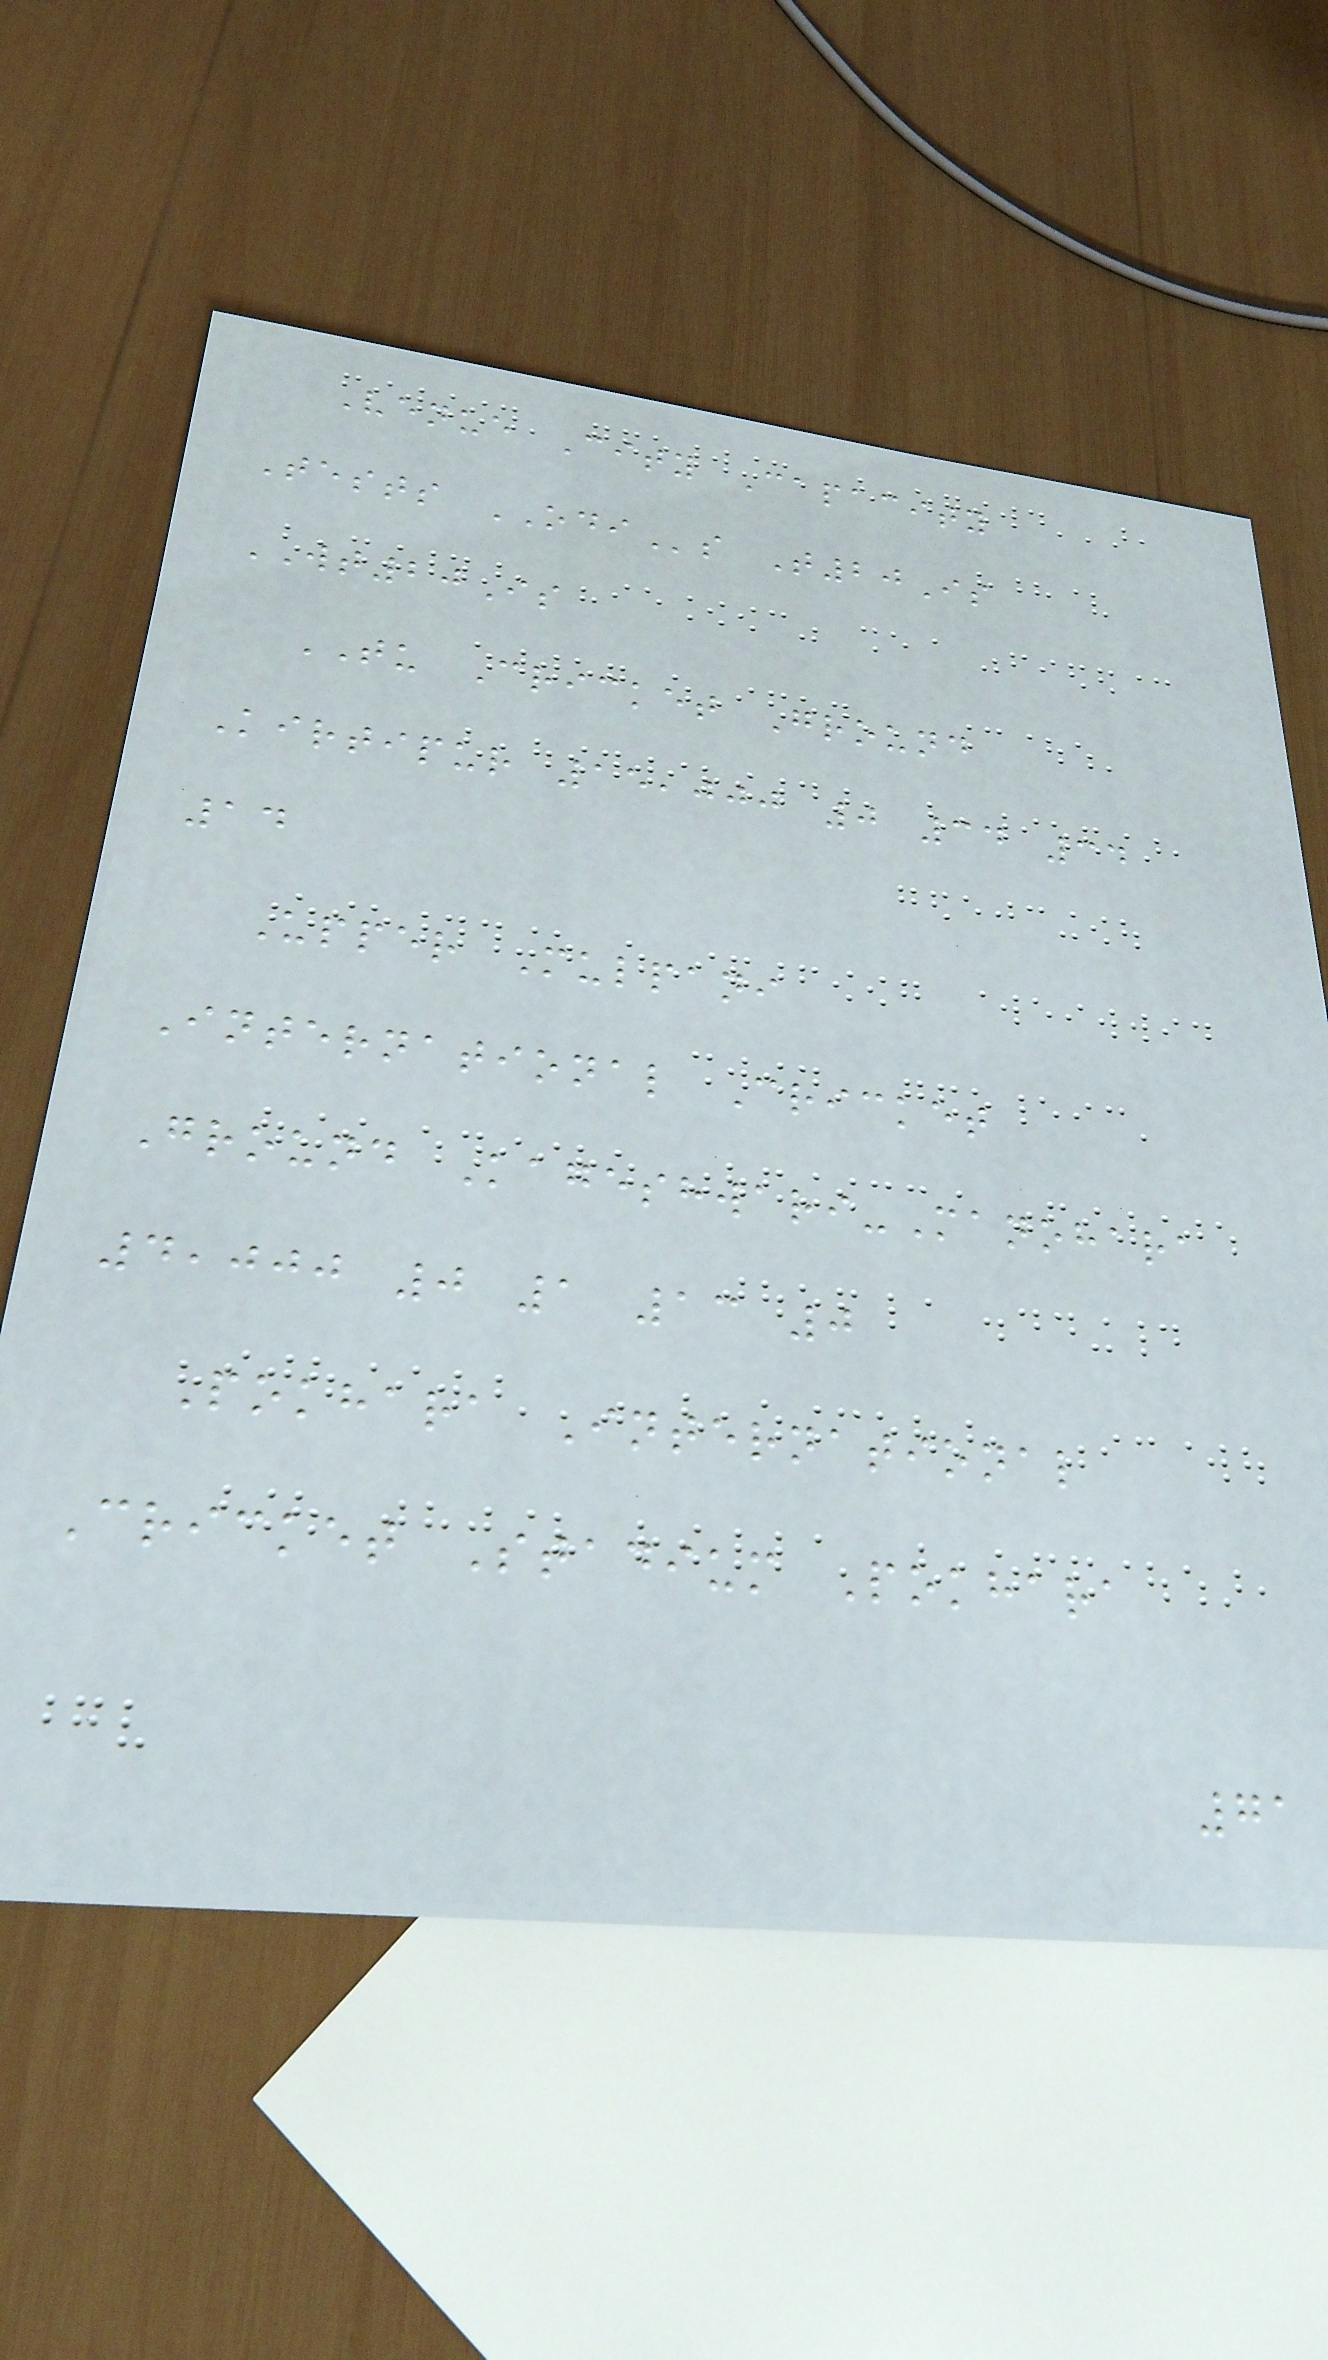Venue City Capacity
Tests ODIs T20Is
WT20Is
TU Cricket Ground
Kirtipur 15,000 0 34 34
14
Upper Mulpani
International Cricket
Ground Kageshwari-Manohara
4,000 0 1 13 0
Pokhara International
Cricket Stadium Pokhara
71
